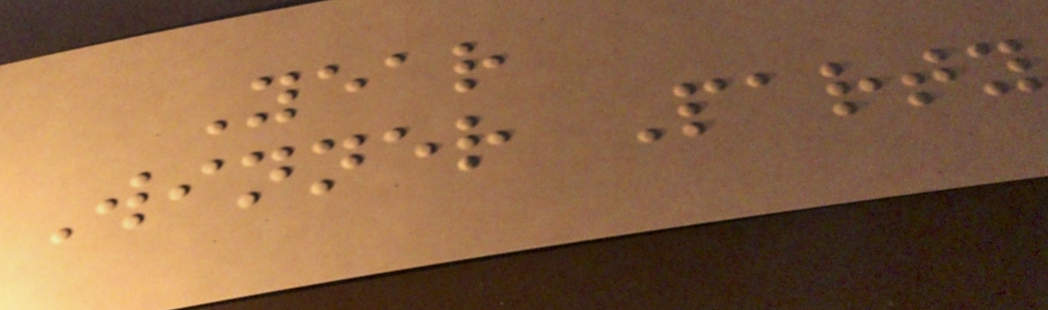Year
Winner Party
